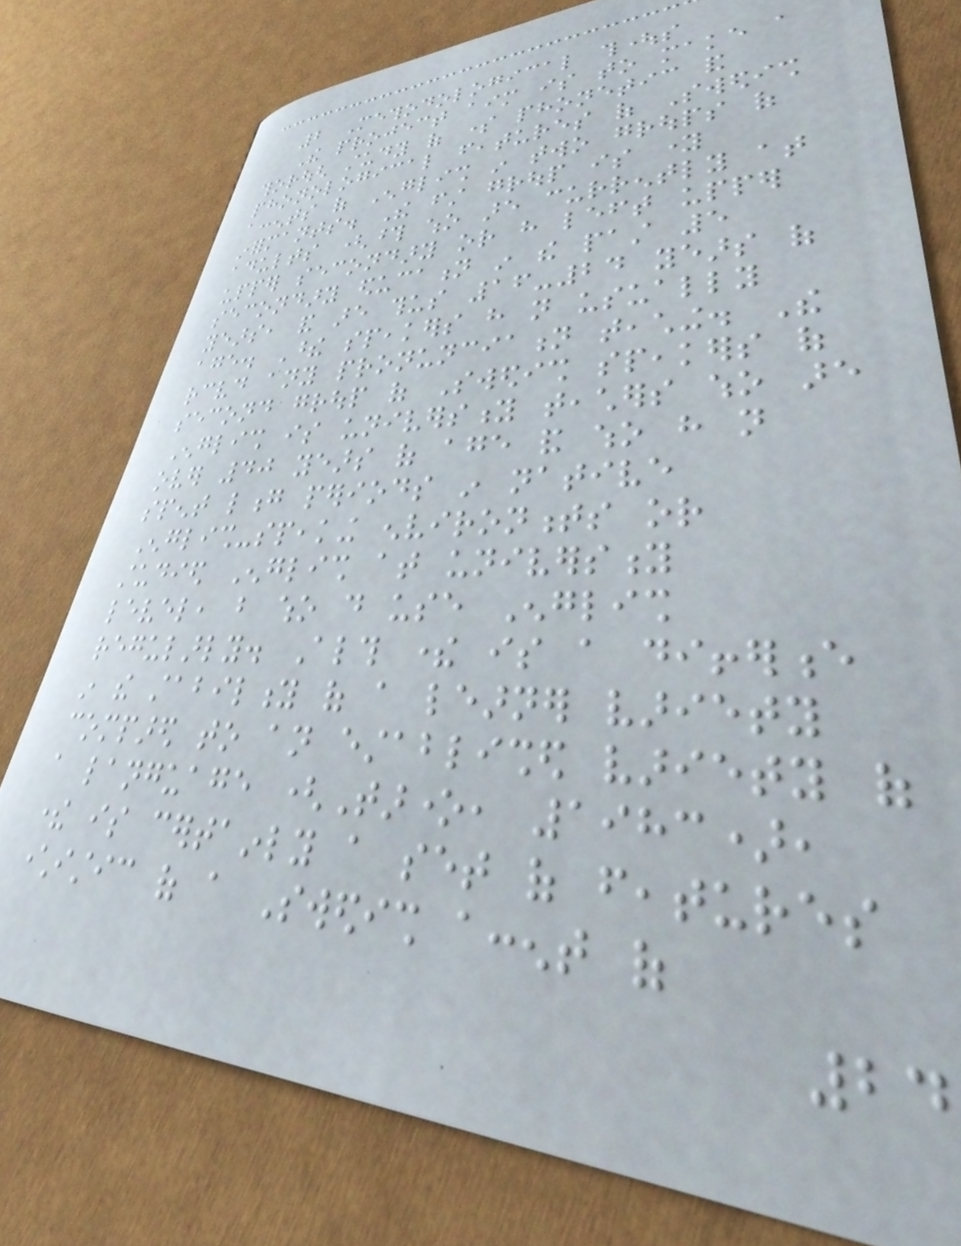2 Methodological thoughts
The project aim is to make a
thorough study of some phonetic and
phonological features of Swedish
accents of English in two groups of
informants. The first group is young
adults (those who are currently at
upper secondary or have left upper
secondary education in the past 5
years, and are thus 16-24 years of
age. These speakers have not usually
received any pronunciation teaching. The
second group of Swedish speakers of
English is university teachers who are
over 40 years of age and who have not
spent long periods in native
English-speaking environments or
studied English at university
level, but who do use English
regularly. Although there is a difference
in the stability of a learner variety
compared to an established variety of
a language (Tarone, 1983),
there is certainly a set of features
characteristic of a Swedish accent of
24
